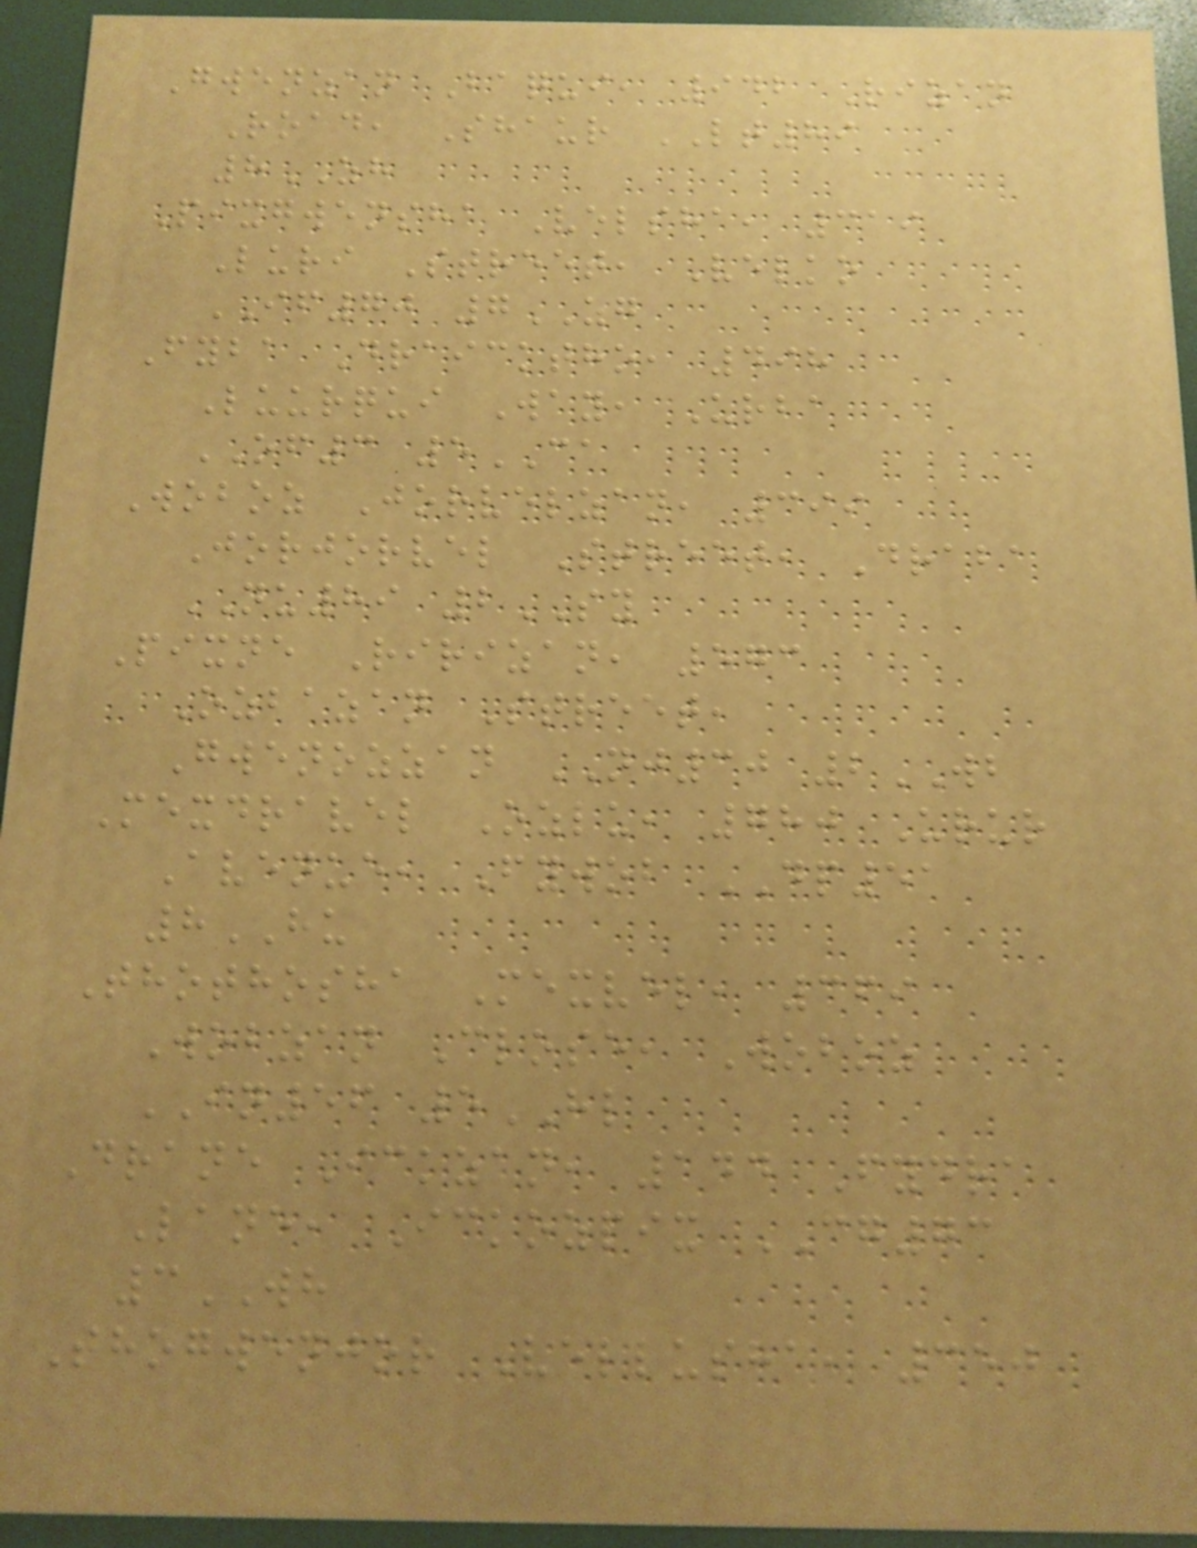Gwenzan Baqui, 942 Rizan
Road, Shaur LT89
8ZH
Pixgwensha Velsha, 319
Luri Street, Velko
IF70 7ZG
Fyba Draicktho, 498
Luurqui Way, Urba
OF3 5CA
Woboz Jorvelzan, 399
Jorjorvel Street, Draba
NU89 2SY
Pixne Ririzan, 573
Ozbazan Street,
Gwenozzan NJ30 2WB
Mexdravel Ozlu, 780 Urur
Avenue, Fywob DP51
8HU
Thothosha Mexvel, 369
Wobzan Close, Woboz
IN56 5HL
Drane Ickzan, 144 Fydra
Lane, Ickozpix CG73
3WH
Thogwenjor Vellusha, 350
